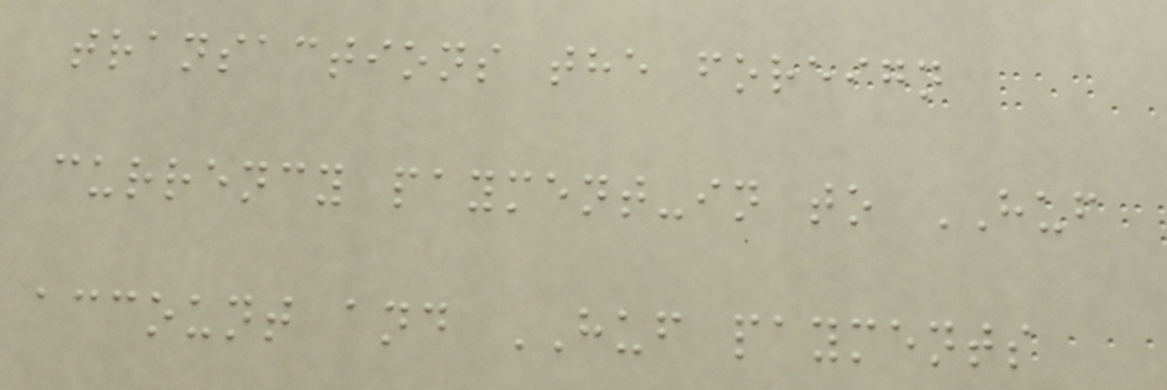transactions the foreign
currency payment-in to HUF
account and HUF payments
